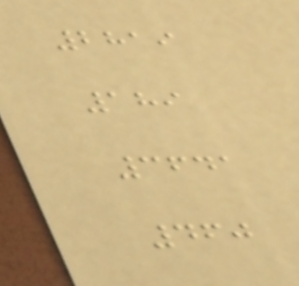2819
189
3641
460
